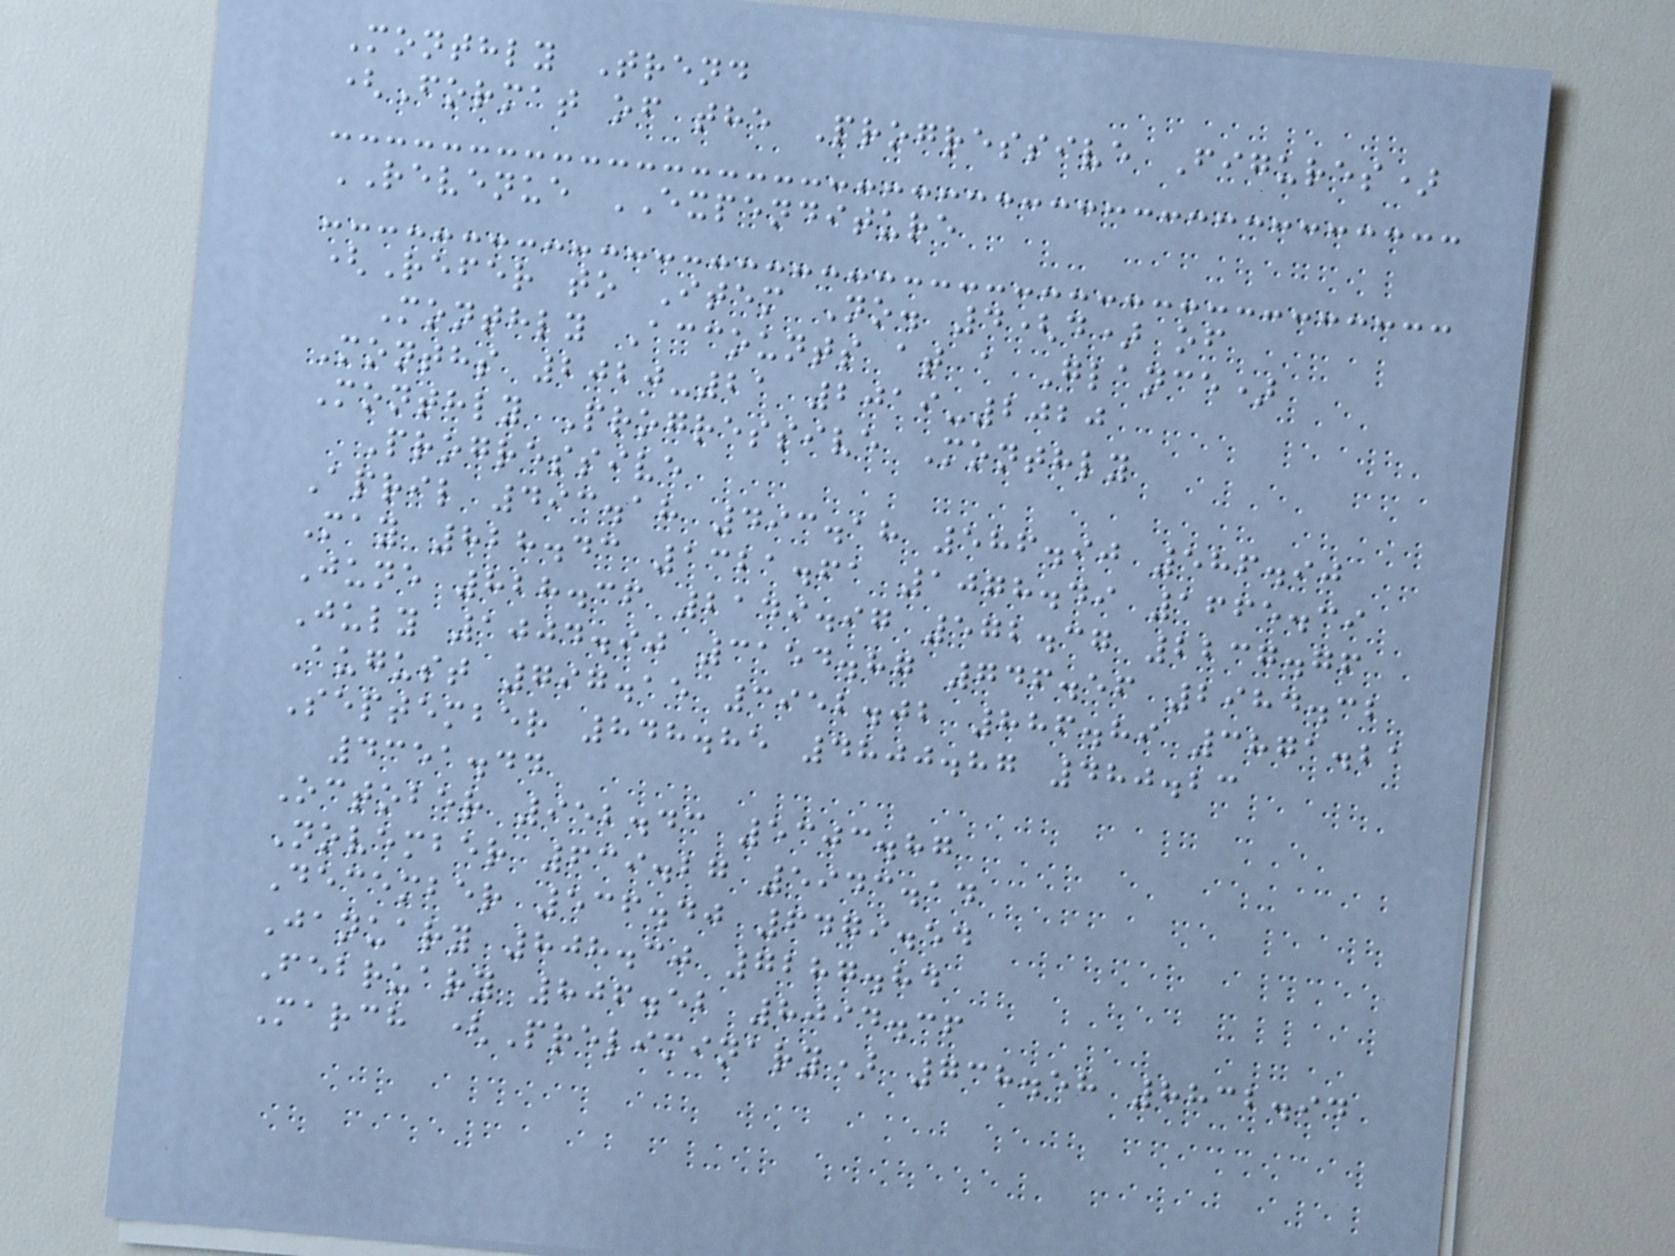Monthly Trend
(Format of the Progressive Figures)
REVENUE EXPENDITURE
(Refer to Item No. 4(d) of
Monthly Accounts at a Glance)
Months 2020-21 2019-2020
Monthly Progressive Monthly
Progressive
April 493.18 493.18 586.90 586.90
May 828.43 1321.61 1078.49 1665.39
June 828.36 2149.97 572.37 2237.76
July 1004.90 3154.87 746.56 2984.32
August 797.15 3952.02 886.89 3871.21
September 848.85 4800.87 480.23
4351.44
October 952.43 5303.87
November 639.27 5943.14
December 536.40 6479.54
January 808.30 7287.84
February 806.52 8094.36
March (Preliminary) 738.58 8832.94
